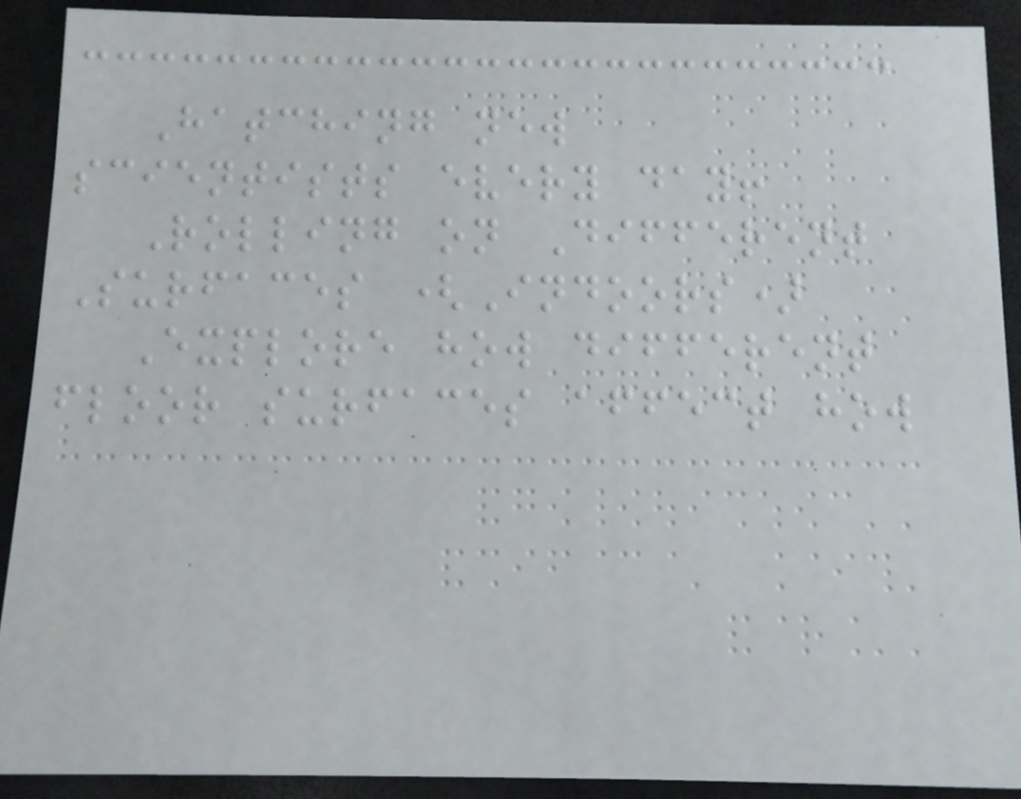Hatching new
scientists every day!
Rolling on Different
Surfaces (Indoors)
Explore how different
floor surfaces affect how
